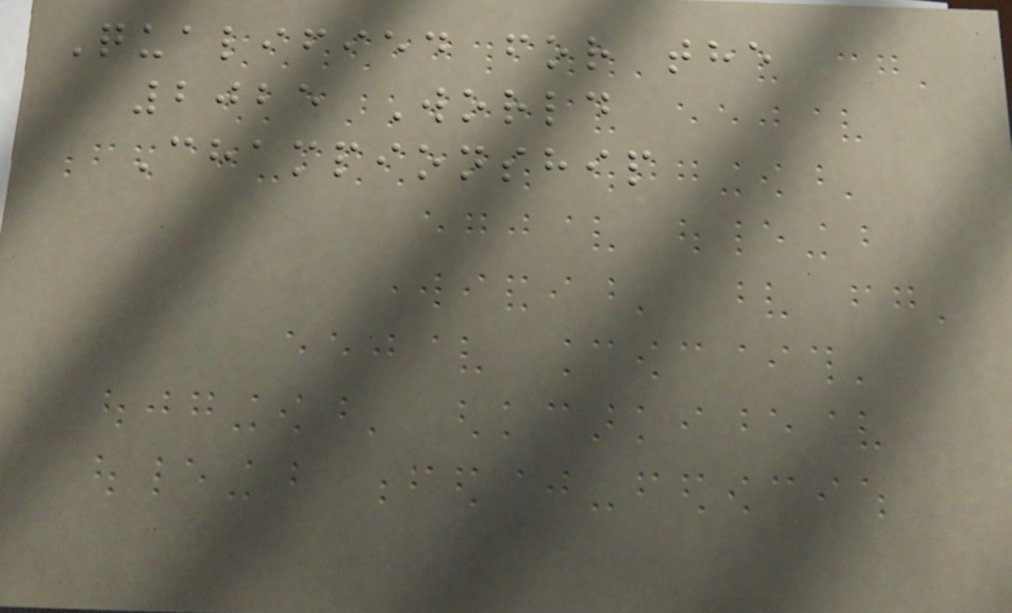Qualified for the
2025 World
Championship
